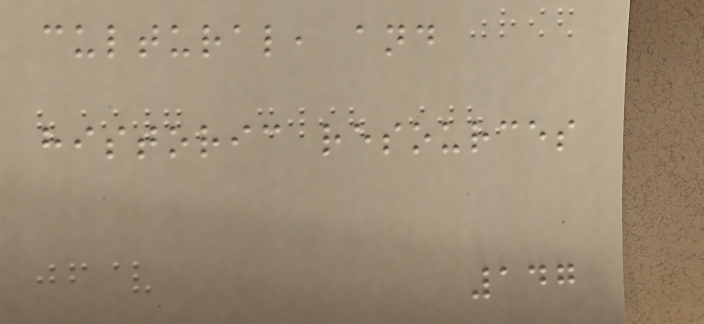cultural, and
historic resources
147
